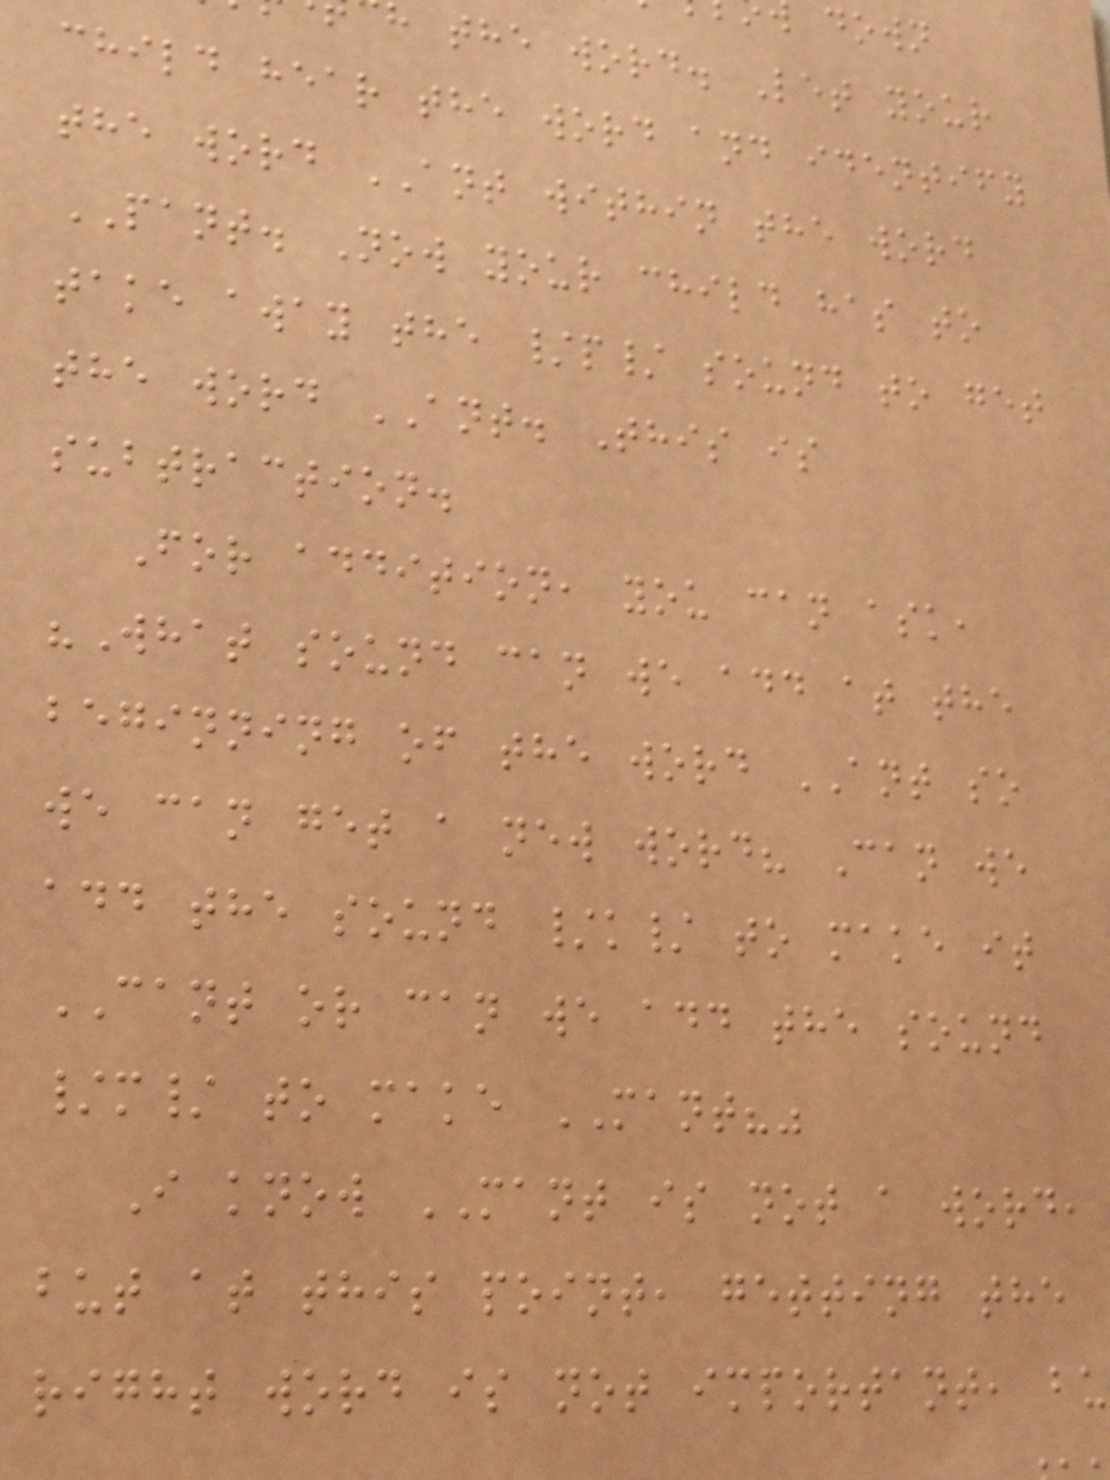h the word. Let your
child hear the word and identify
the word ANT within the word
PANT. Now your child has to
take away the /p/ sound to get
the word ANT. This is
subtraction.
For addition, you can ask,
"What sound can we add at the
beginning of the word ANT so
we can get a new word? Can we
add the sound /k/ to make it
CANT or can we add the sound
/m/ to make MANT?"
I know MANT is not a word,
but at this point, getting the
right word is not important, bu
